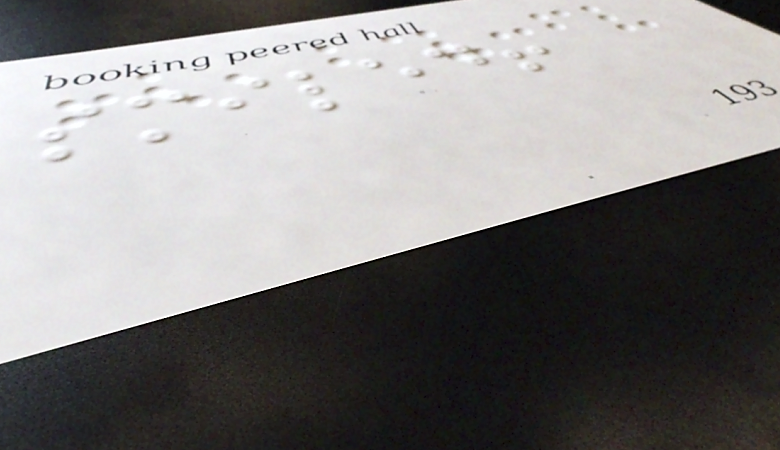smiled!
